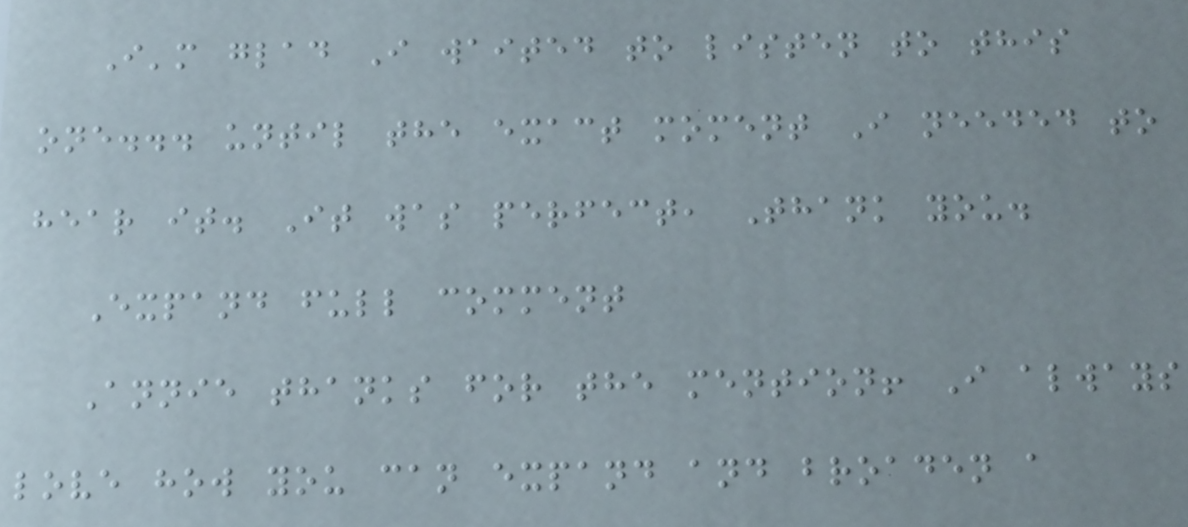I'm glad I waited to listen to this
one... until the exact moment I needed to
hear it. It was perfect, Thank you.
Expand full comment
Annie thanks for the mention! I always
love how you can expand and broaden a
